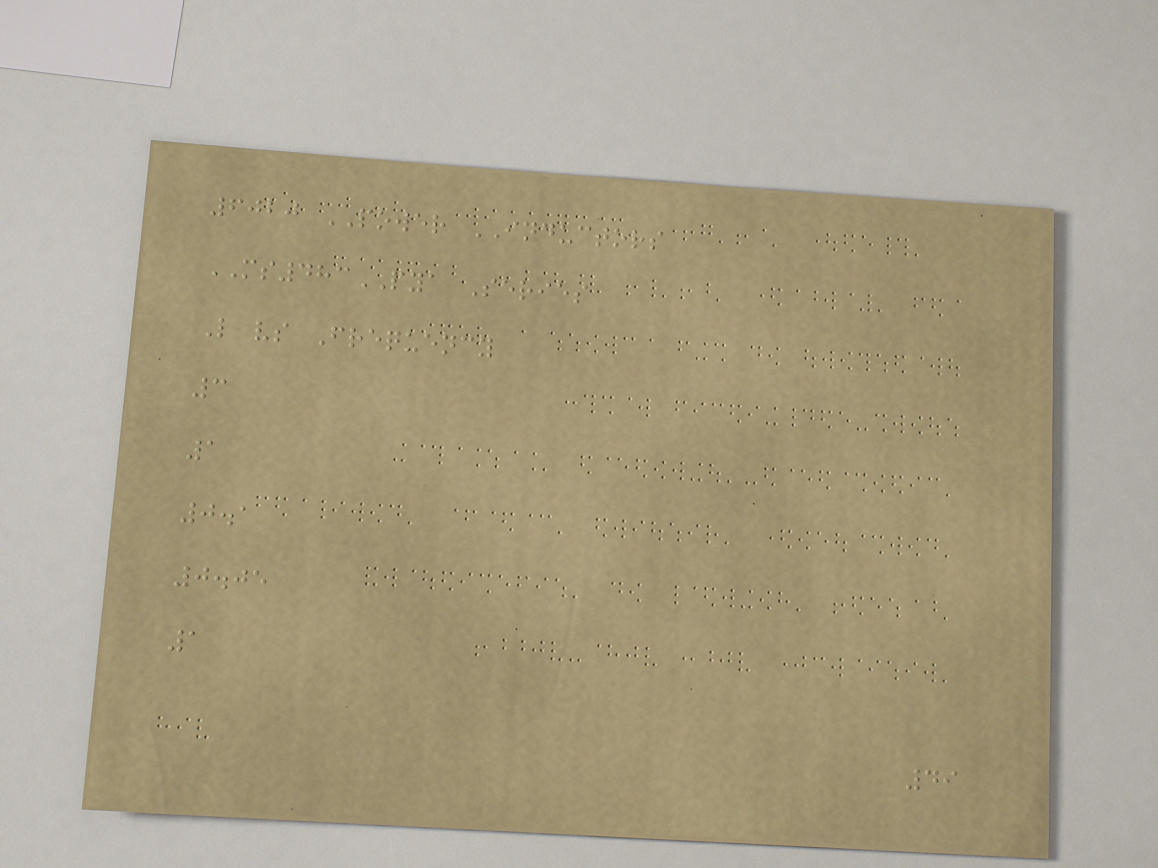6020 POWER INDUCTORS
MS483PYA Series
L vs Frequency
3
1
0.1
0.05
1
49
